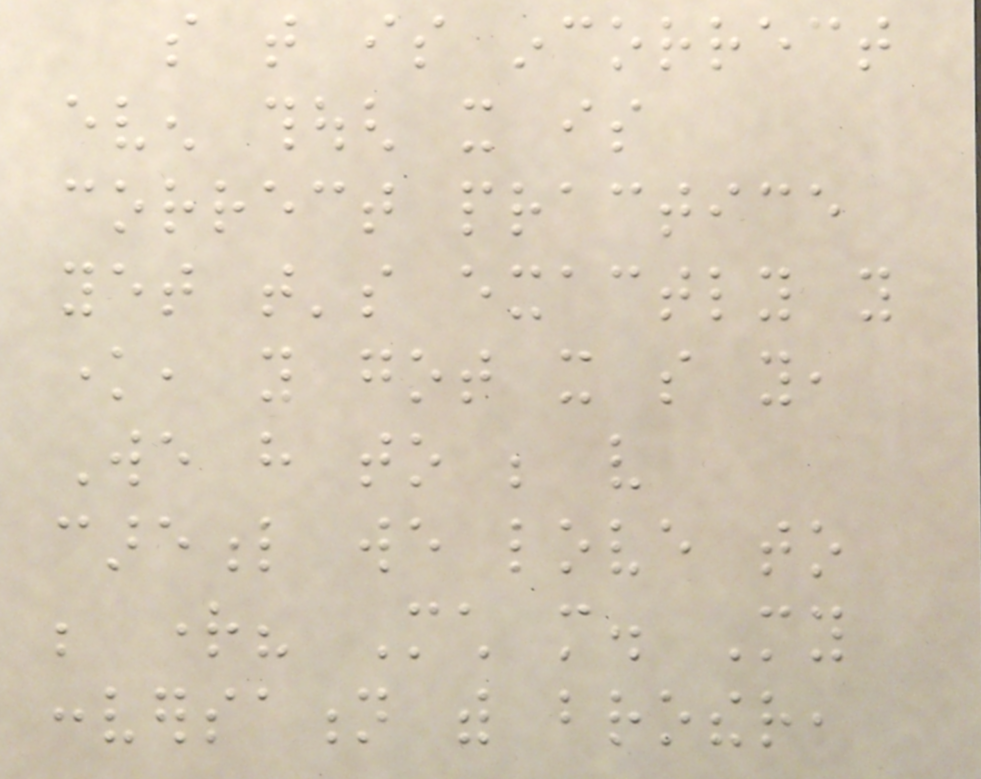so that is incorrect
even though it is
correct practice
yet that's exactly you
know, you got it so you,
We have to be very
careful we love to
be right? Much more. My
conversation with brother,
